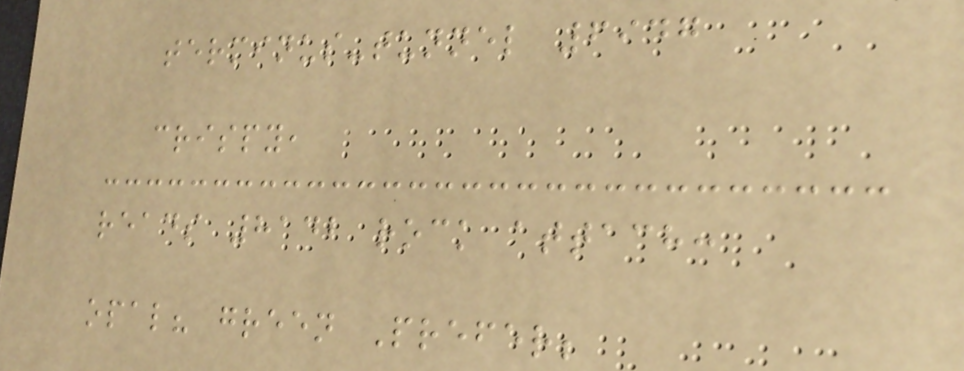terminus-tunnel 6947
crispy,
reads 8142 rock attach:
opal? green Prefer;
